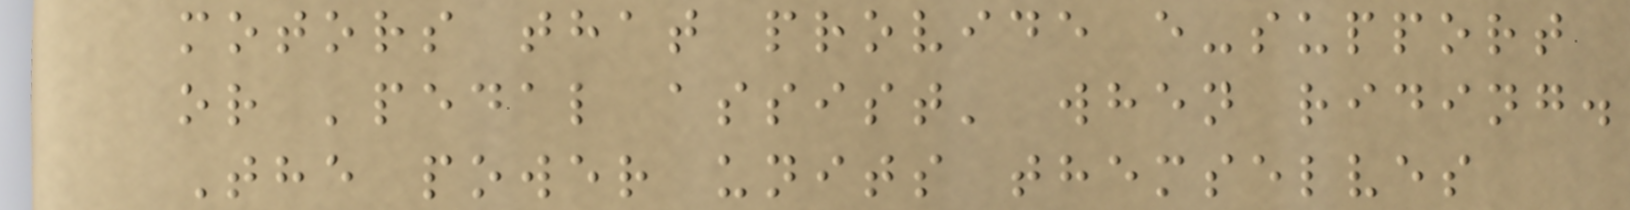motors that provide e-support
or 'pedal assist' when riding.
The power units themselves
